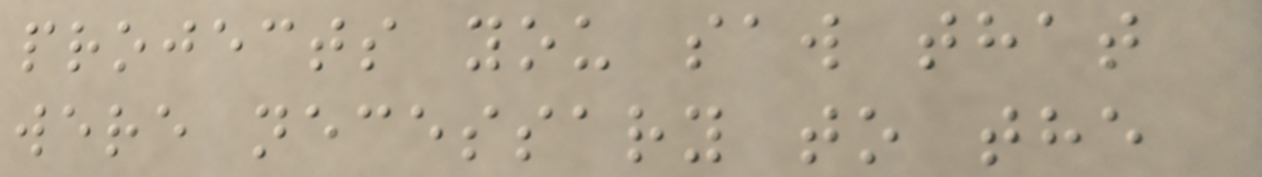projects you saw that
were necessary to the
